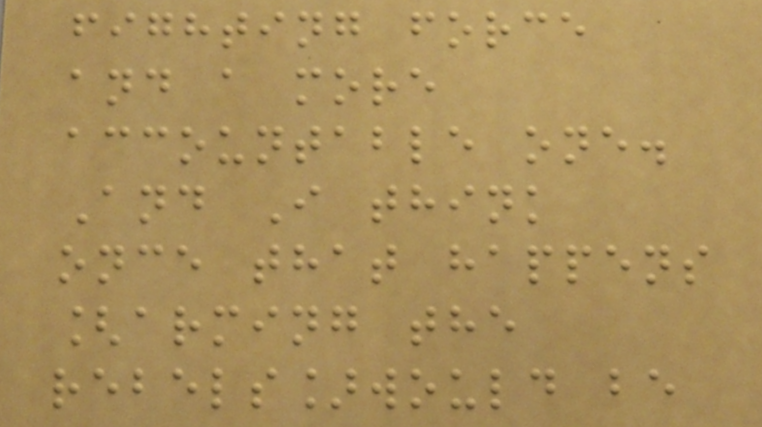fighting force
and a more
accountable one.
And I think
once that happens
[arming the
rebels]would be
